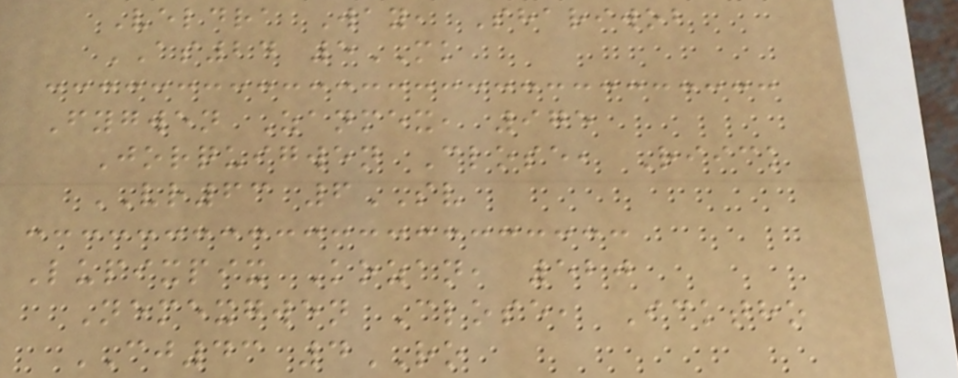Veldra Way, Shariwob
AS24 5MK
Fygwen Zanmex, 975
Jorquigwen Close, Riick
VR63 6SV
Lupixpix Kozan, 520
Nemexgwen Close, Icktho
CJ43 4RO
